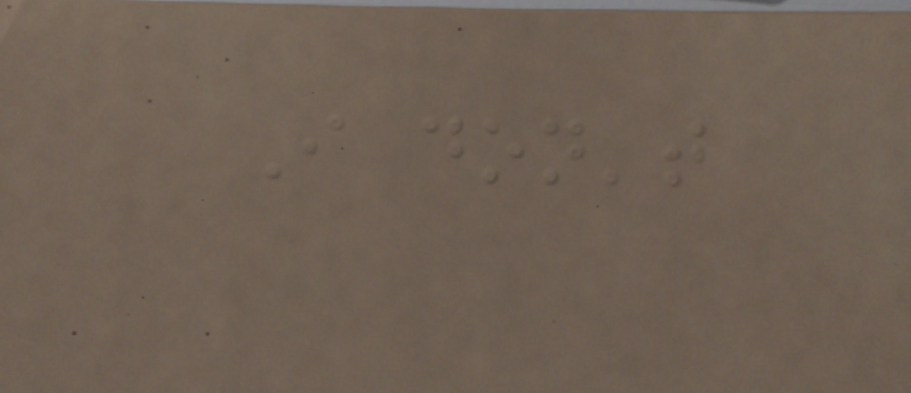I don't
